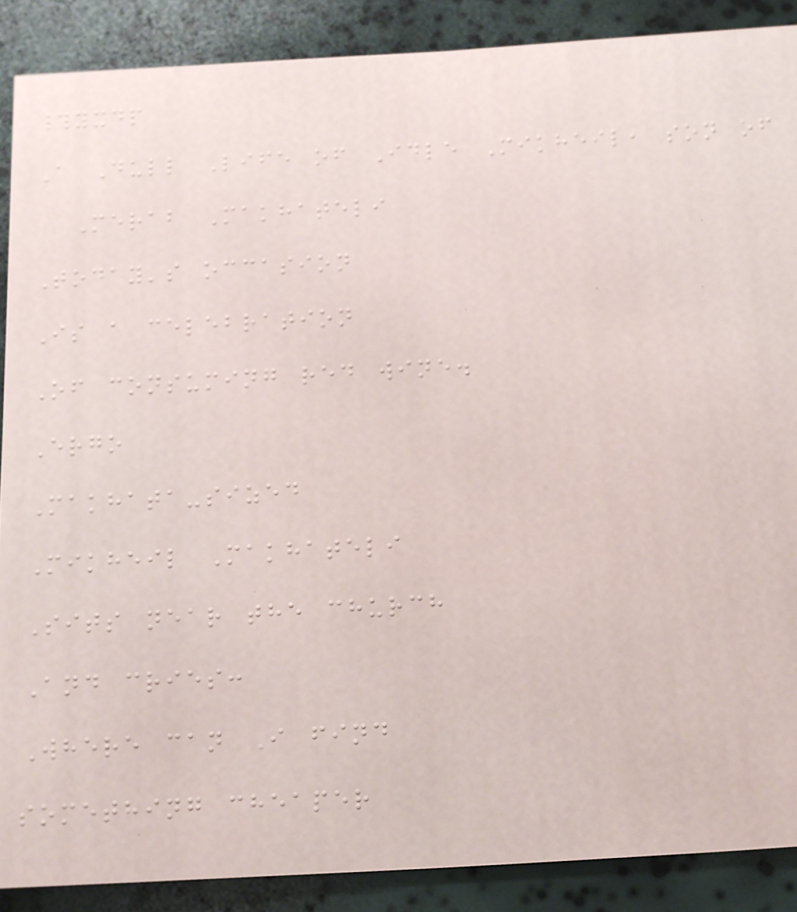#yxdp
A Dull Life of Idle Mikheil, son of
Merab Makhateli
Today's occasion
Is a celebration
Of consuming red wine.
Ergo
Makhata-sized
Mikheil Makhateli
Sits near the church
And cries:
Where can I find
something cheaper
